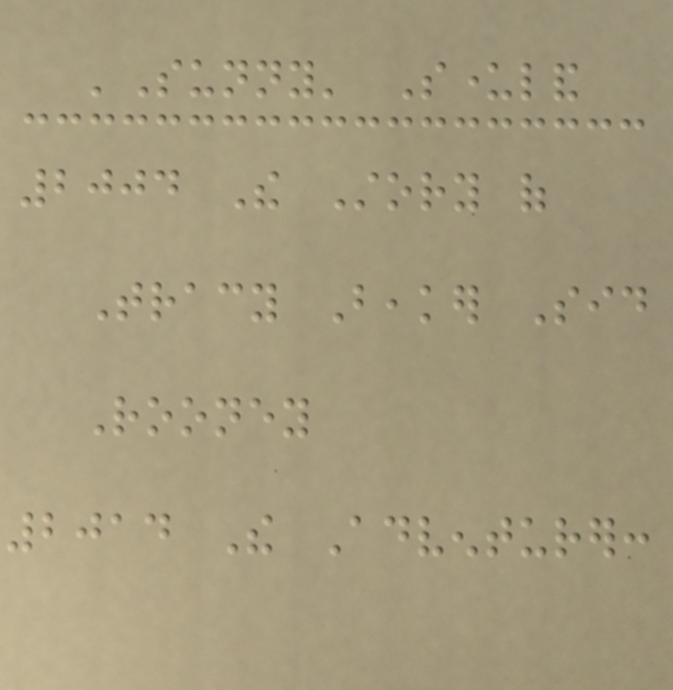'Sunny' Sunderland
2004 The Story of
Tracy Beaker Sid
Rooney
2014 The Adventurer:
